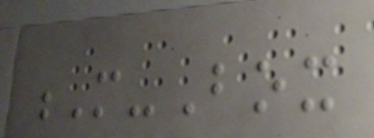M-Box
